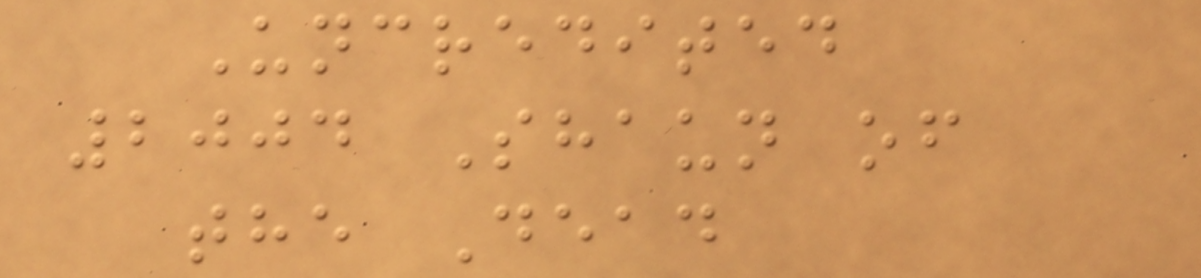Uncredited
2004 Shaun of
the Dead
